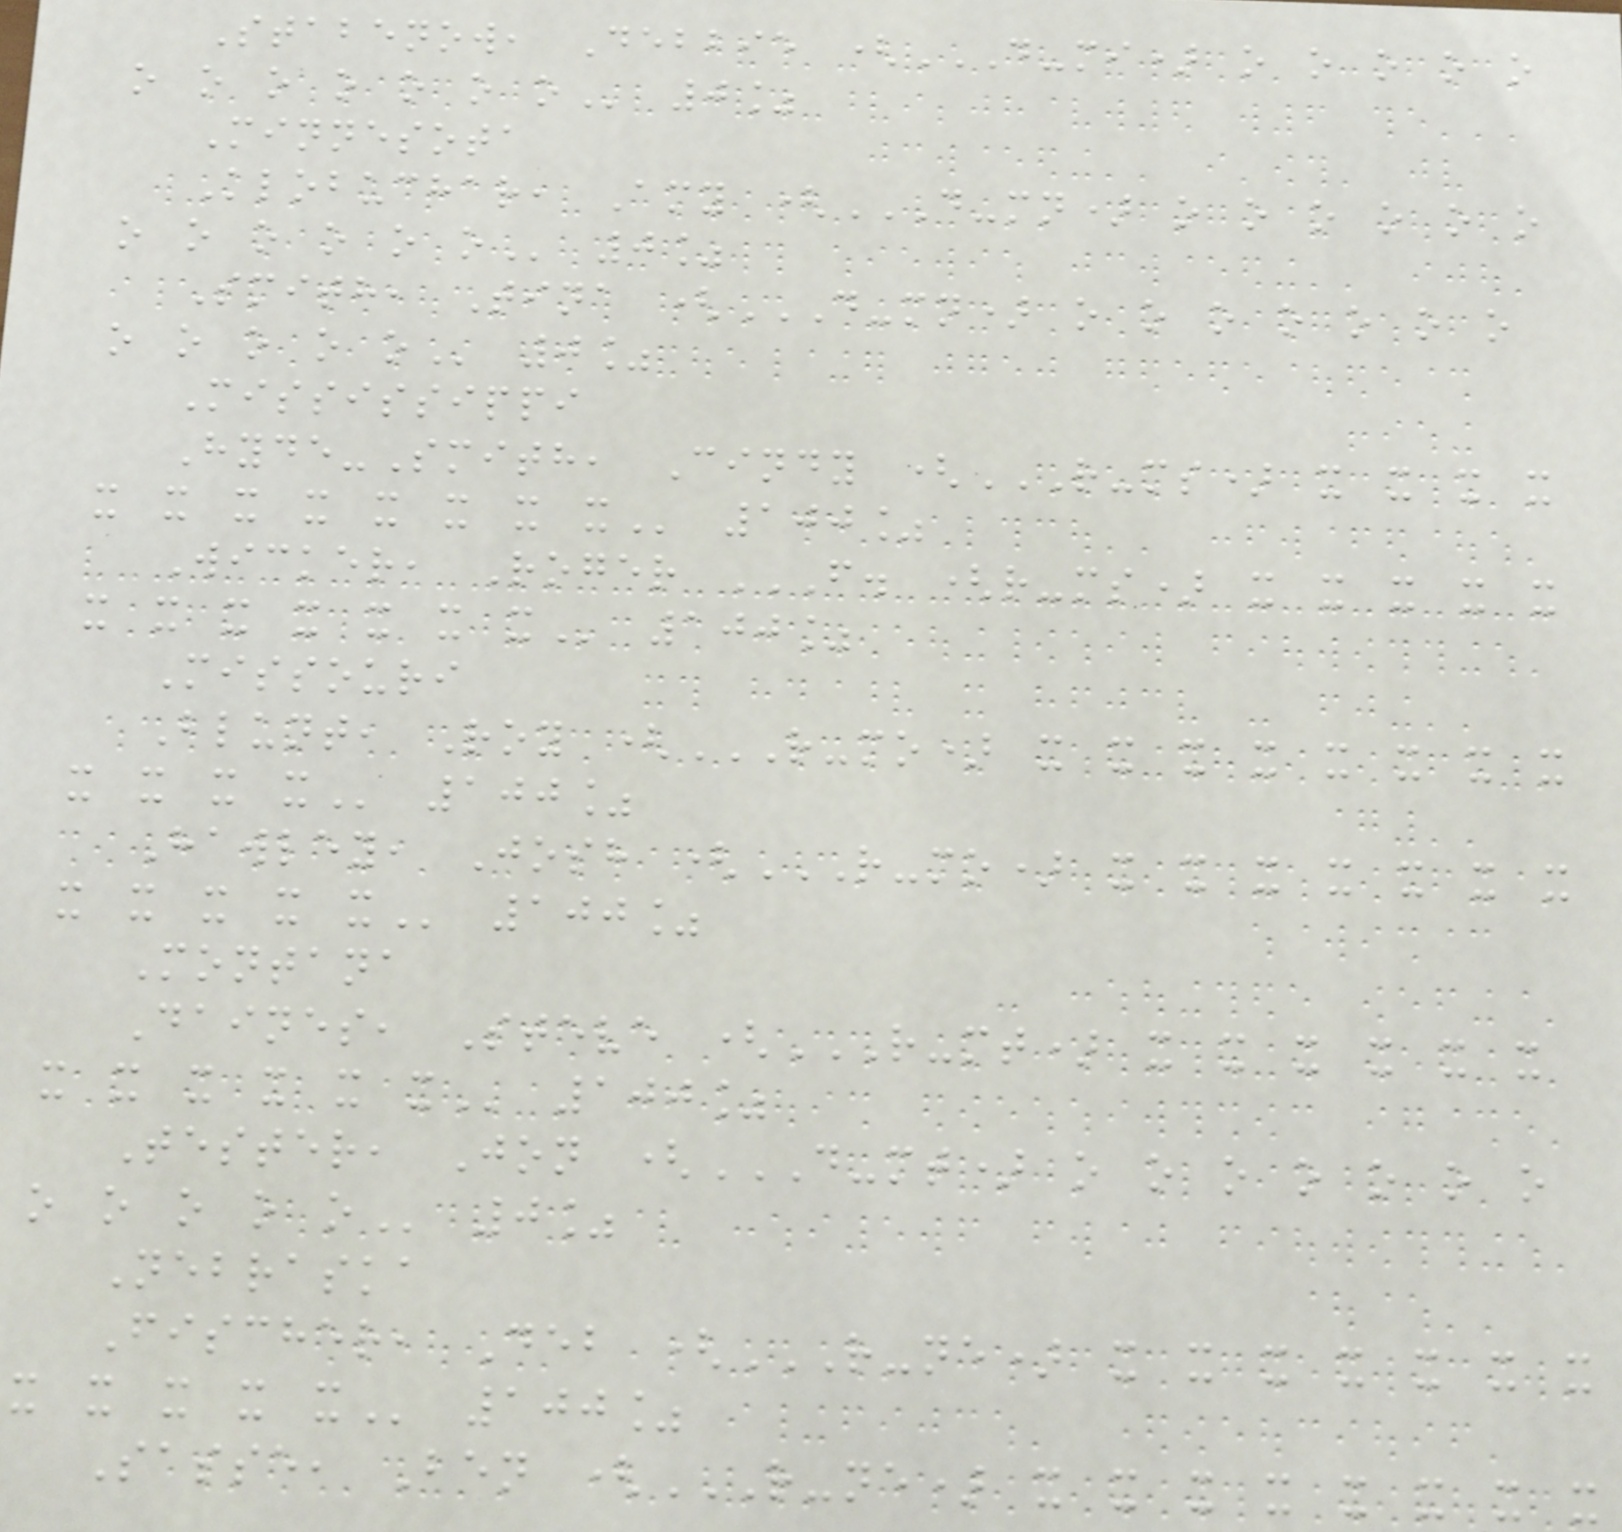Stabenow, Debbie (D-MI) O O O O O
O O O O O O O 0%
Minnesota
Klobuchar, Amy (D-MN) O O O O O O
O O O O O O 0%
Smith, Tina (D-MN) O O O O O O O
O O O O O 0%
Mississippi
Hyde-Smith, Cindy (R-MS) X X X X
X X X X X X X X 100%
Wicker, Roger F. (R-MS) X X X X X
X X X X X X X 100%
Missouri
Blunt, Roy (R-MO) X X X X X X X X
X X X X 100%
Hawley, Josh (R-MO) X X X X X X X
X X X X X 100%
Montana
Daines, Steve (R-MT) X X X X X X
X X X X X X 100%
Tester, Jon (D-MT) O O O O O O O
O O O O O 0%
Nebraska
Fischer, Deb (R-NE) X X X X X X X
X X X X X 100%
Sasse, Ben (R-NE) X X X X X X X X
